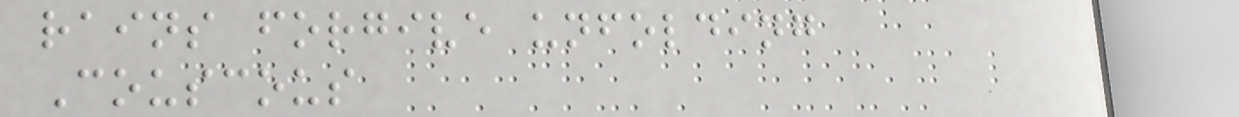rains forgive unfolding
Couscous
